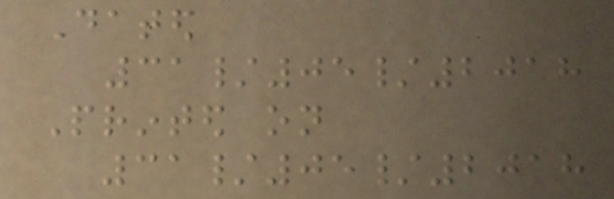Dated
31/05/2018
Printed on
31/05/2018
